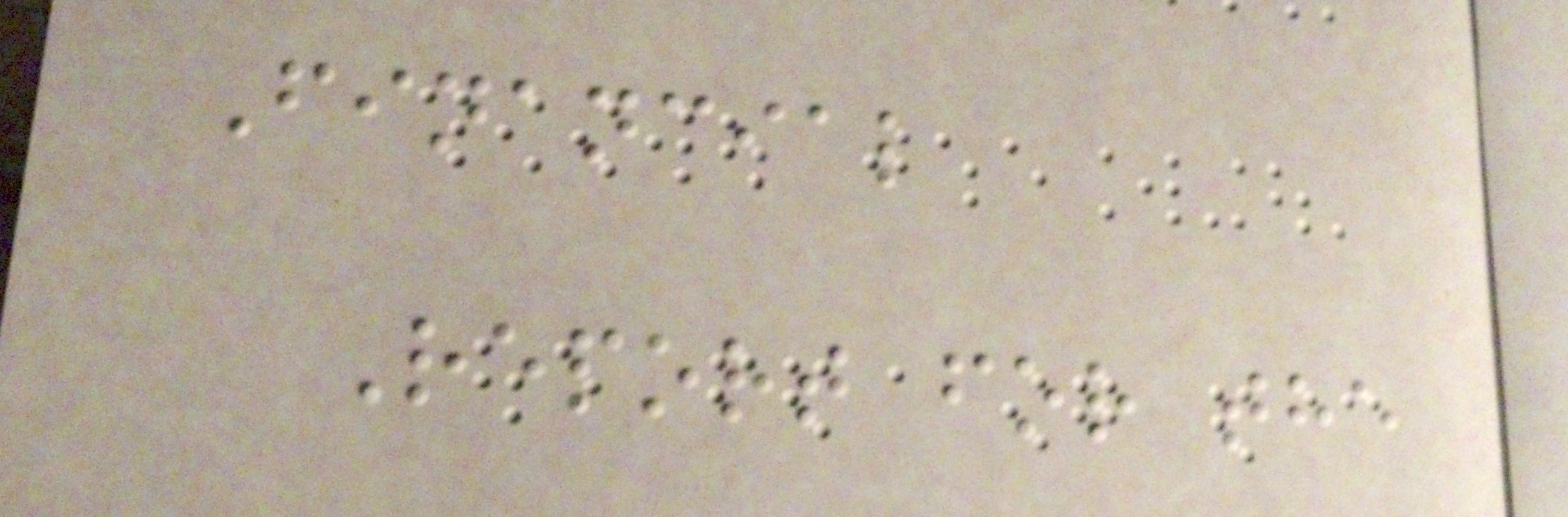Financial
Report for the
